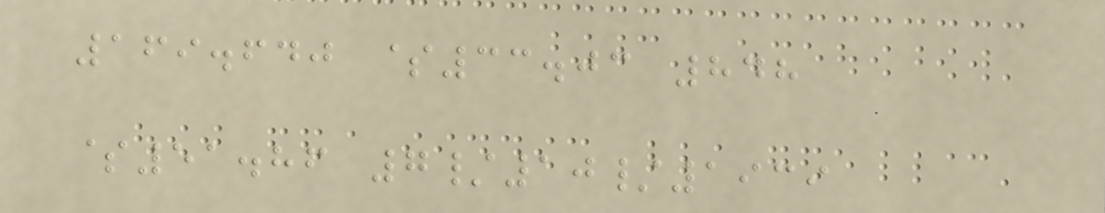169.640 $33.03 848
$51.86 7/10/1939
